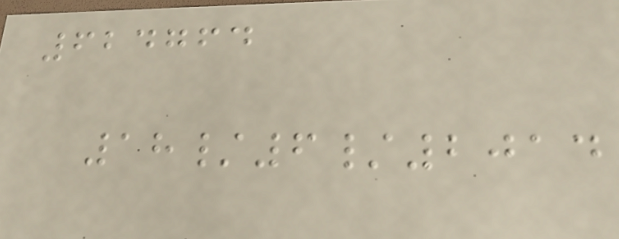624764
18/6/2014
